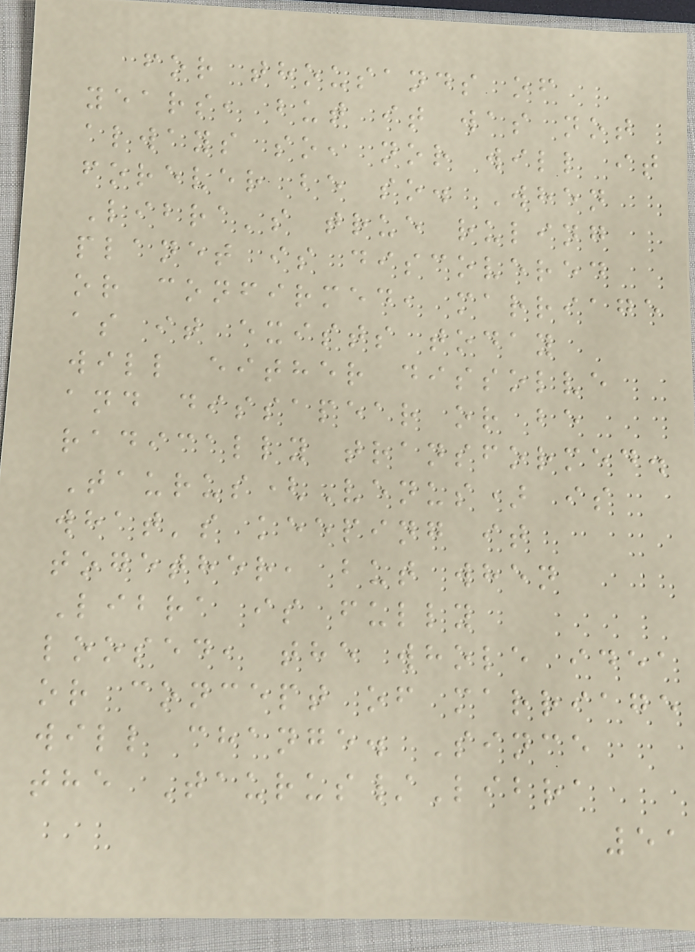for thousands of
years, but it was not
always so, nor will it
forever be so. When
Libra's true ruling
planet is discovered
or confirmed, marriage
as it exists today
will either dissolve
and dissapear or be
radically transformed.
Taurus(Venus) is
what's keeping it
together, but when
Libra is fully
loosed, the whole idea
or concept of marriage
will change. Since
the Taurus/Libra
51
